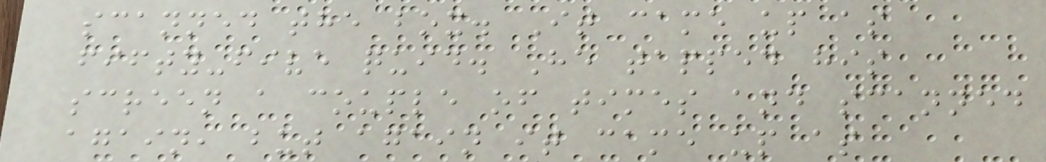scanned the box. It came up as
fifty-five quid. He tapped his
screen a couple of times and scanned
again, but again it came up as
